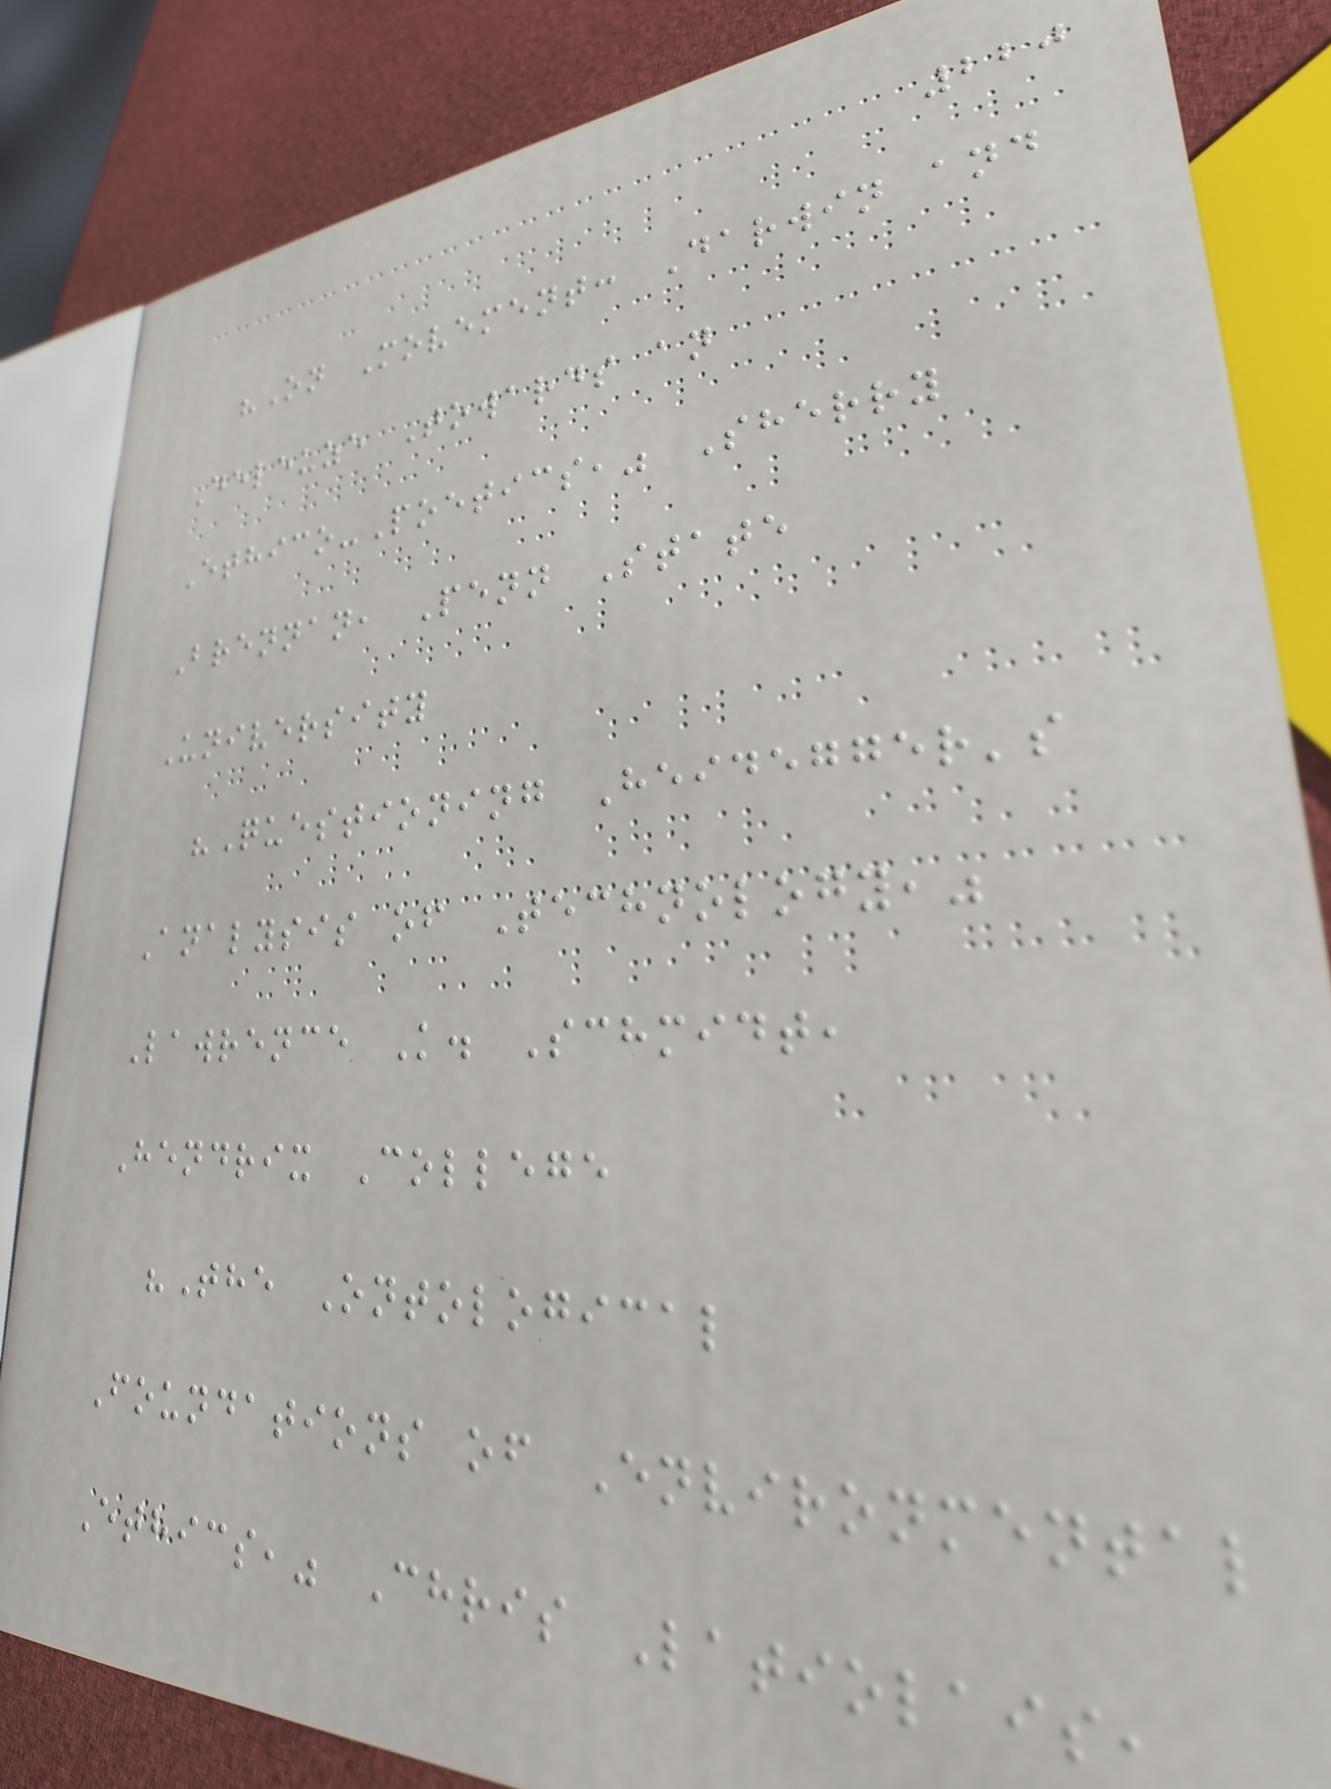220
"On Movement: Darwin and
Deleuze Towards an
Ethico-Poetics," Sherry
Brennan, Penn State
University
"Questioning Heidegger's
Analysis of Technology,"
Lawrence K. Schmidt,
Hendrix College
"The Ontological
Foundations of Environmental
Ethics," Chris Latiolais,
